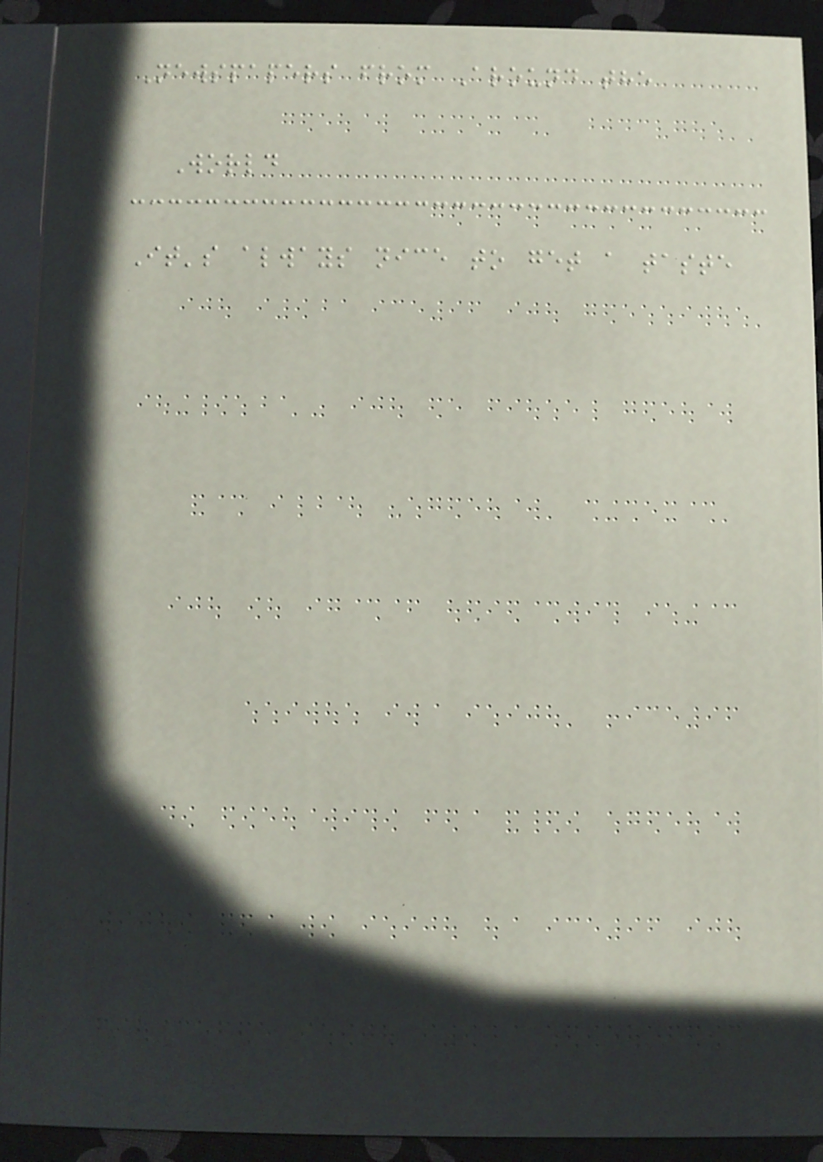Newspapers from Around the
World
It's always nice to get a taste
